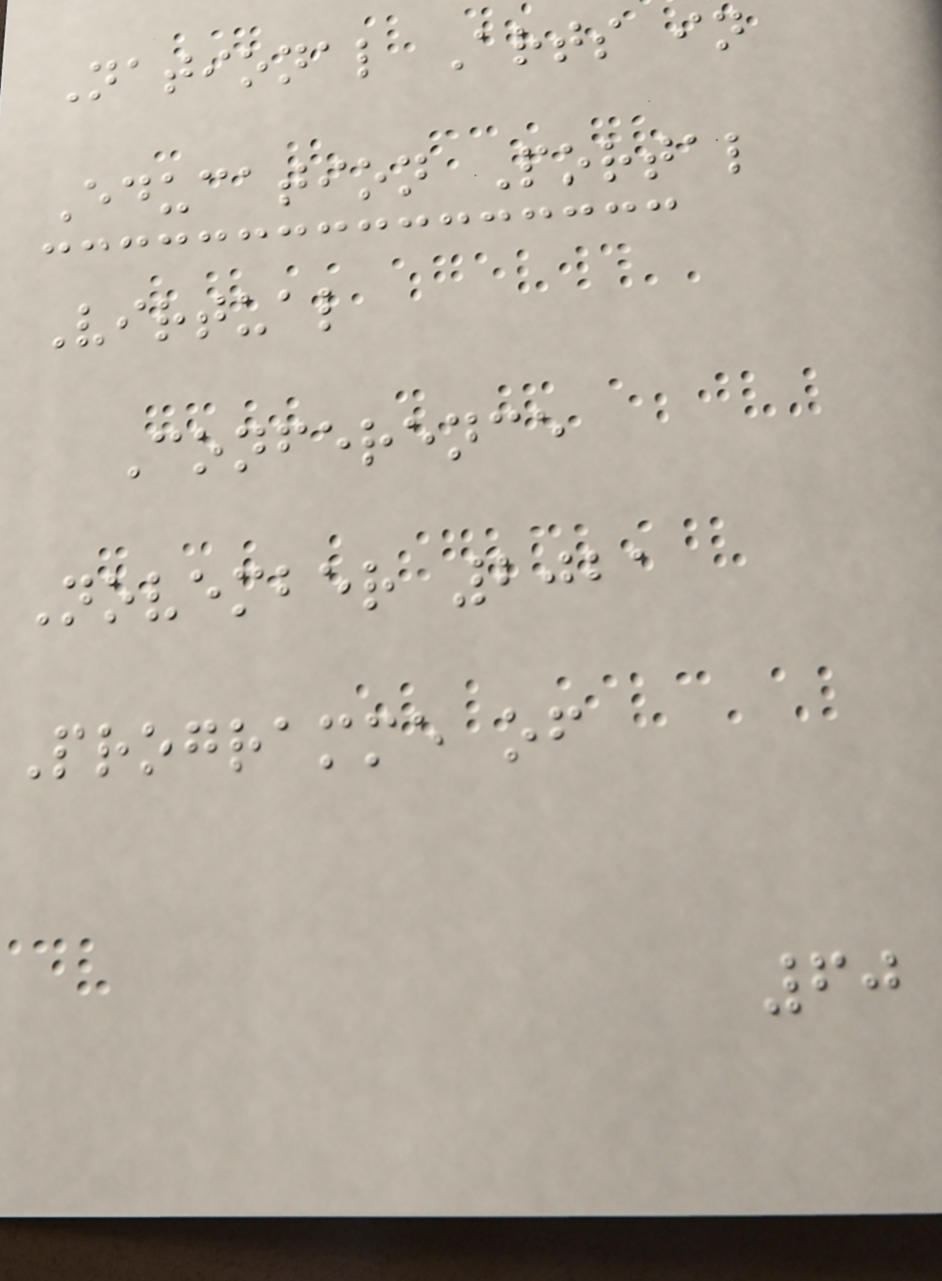National Arts in
Education Portal
Virtual
Conference
November 2021
Programme of
60
